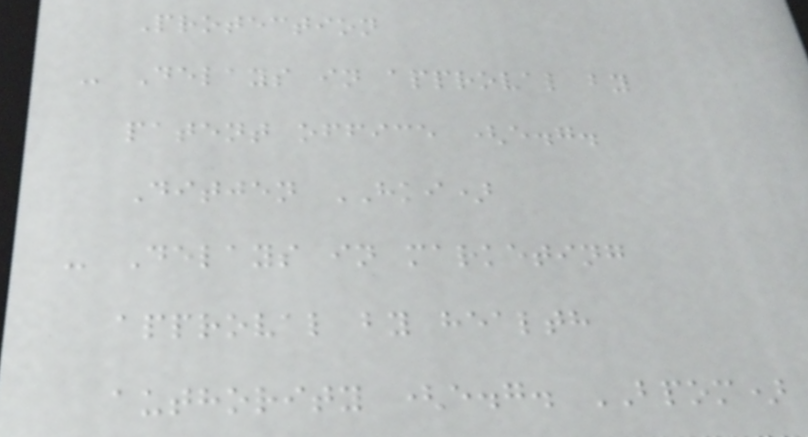Protection
- Delays in approval by
patent office (e.g.
Ditjen HKI)
- Delays in marketing
approval by health
authority (e.g. BPOM)
